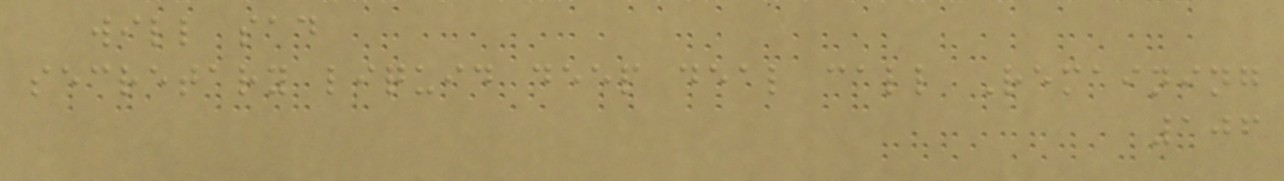will sad
secretary liquid deep deal call Remaining
106
